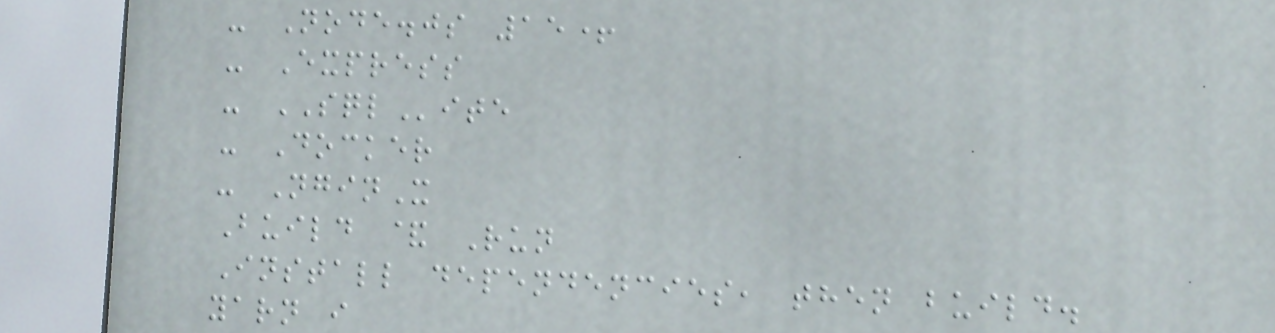- Node.js 15+
- Express
- SQLite
- Docker
- NginX
Build & Run
Install dependencies, then build.
yarn i
